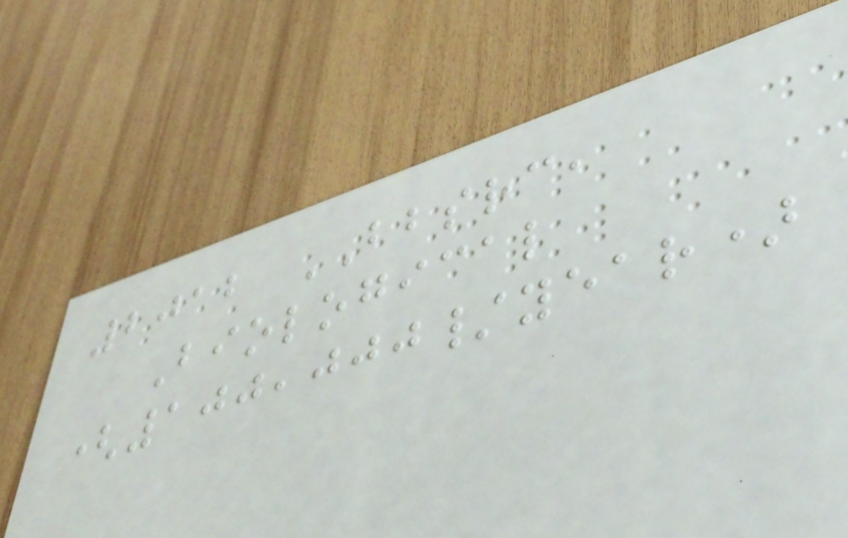2012 BBSRC,
Biological
(100,000/year)
